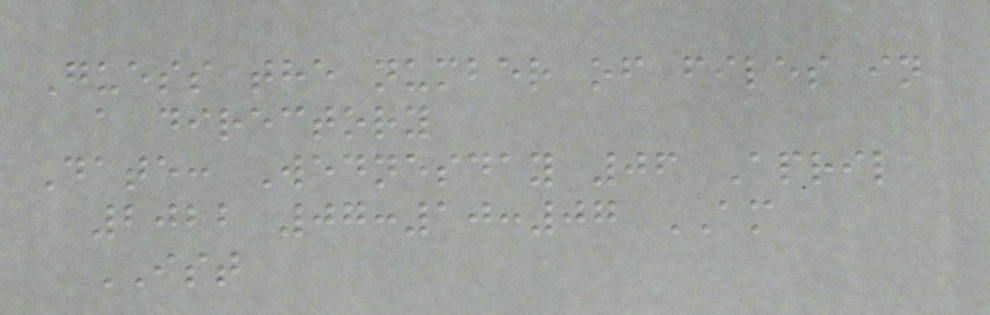Guess the number of files in
a directory
Date: Wednesday 06 April
2022 07:10:07 AM
IST
